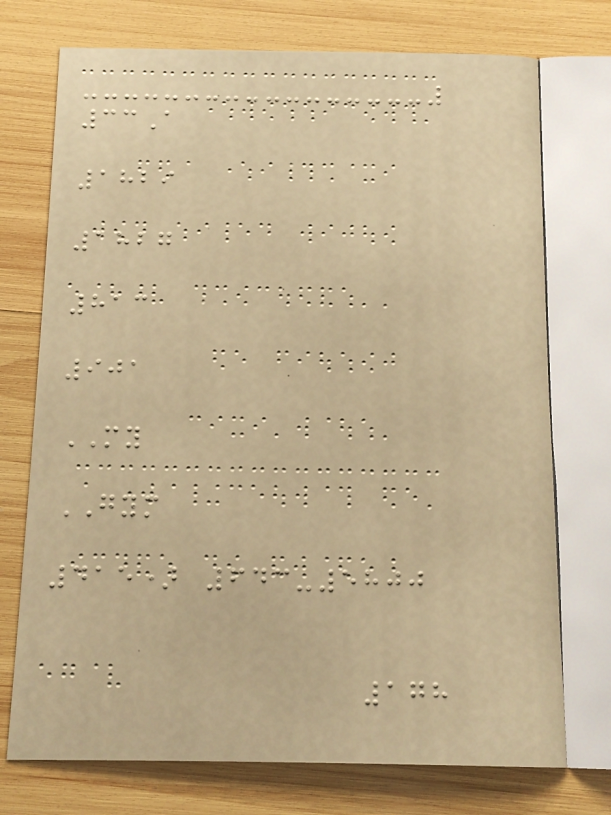33A
1829
1827
813
901
MY
GYM
415) 643-5800
178
